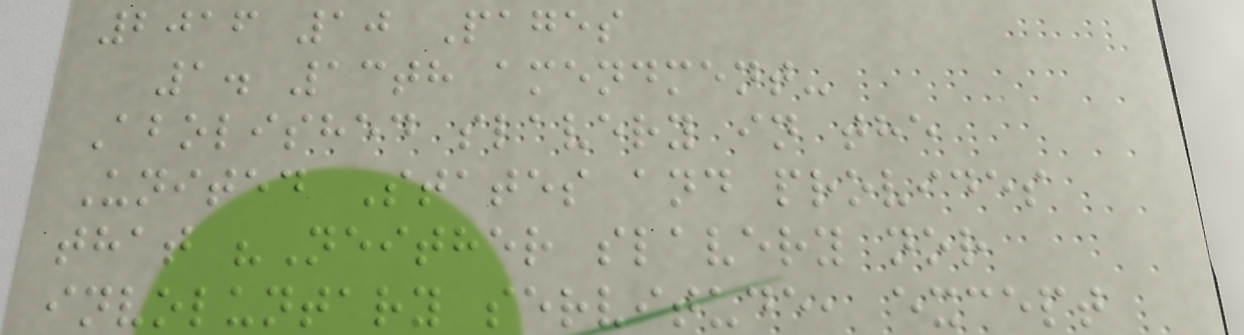2016 10 Pages
1. 13th amendment-
Abolished slavery in the
United States and provides
that "Neither slavery nor
involuntary servitude, except
